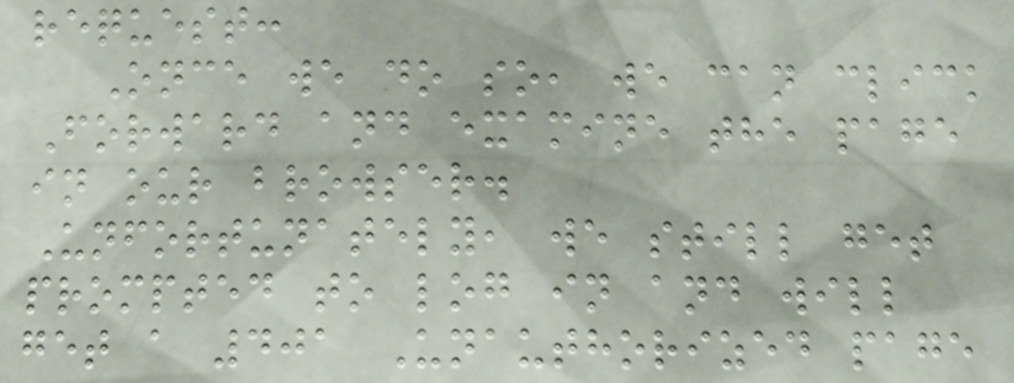request:
Once we do so, we can click
Forward and examine the page
in our browser.
Unfortunately, we still get
prompted to log in and will
get a 401 Unauthorized page
